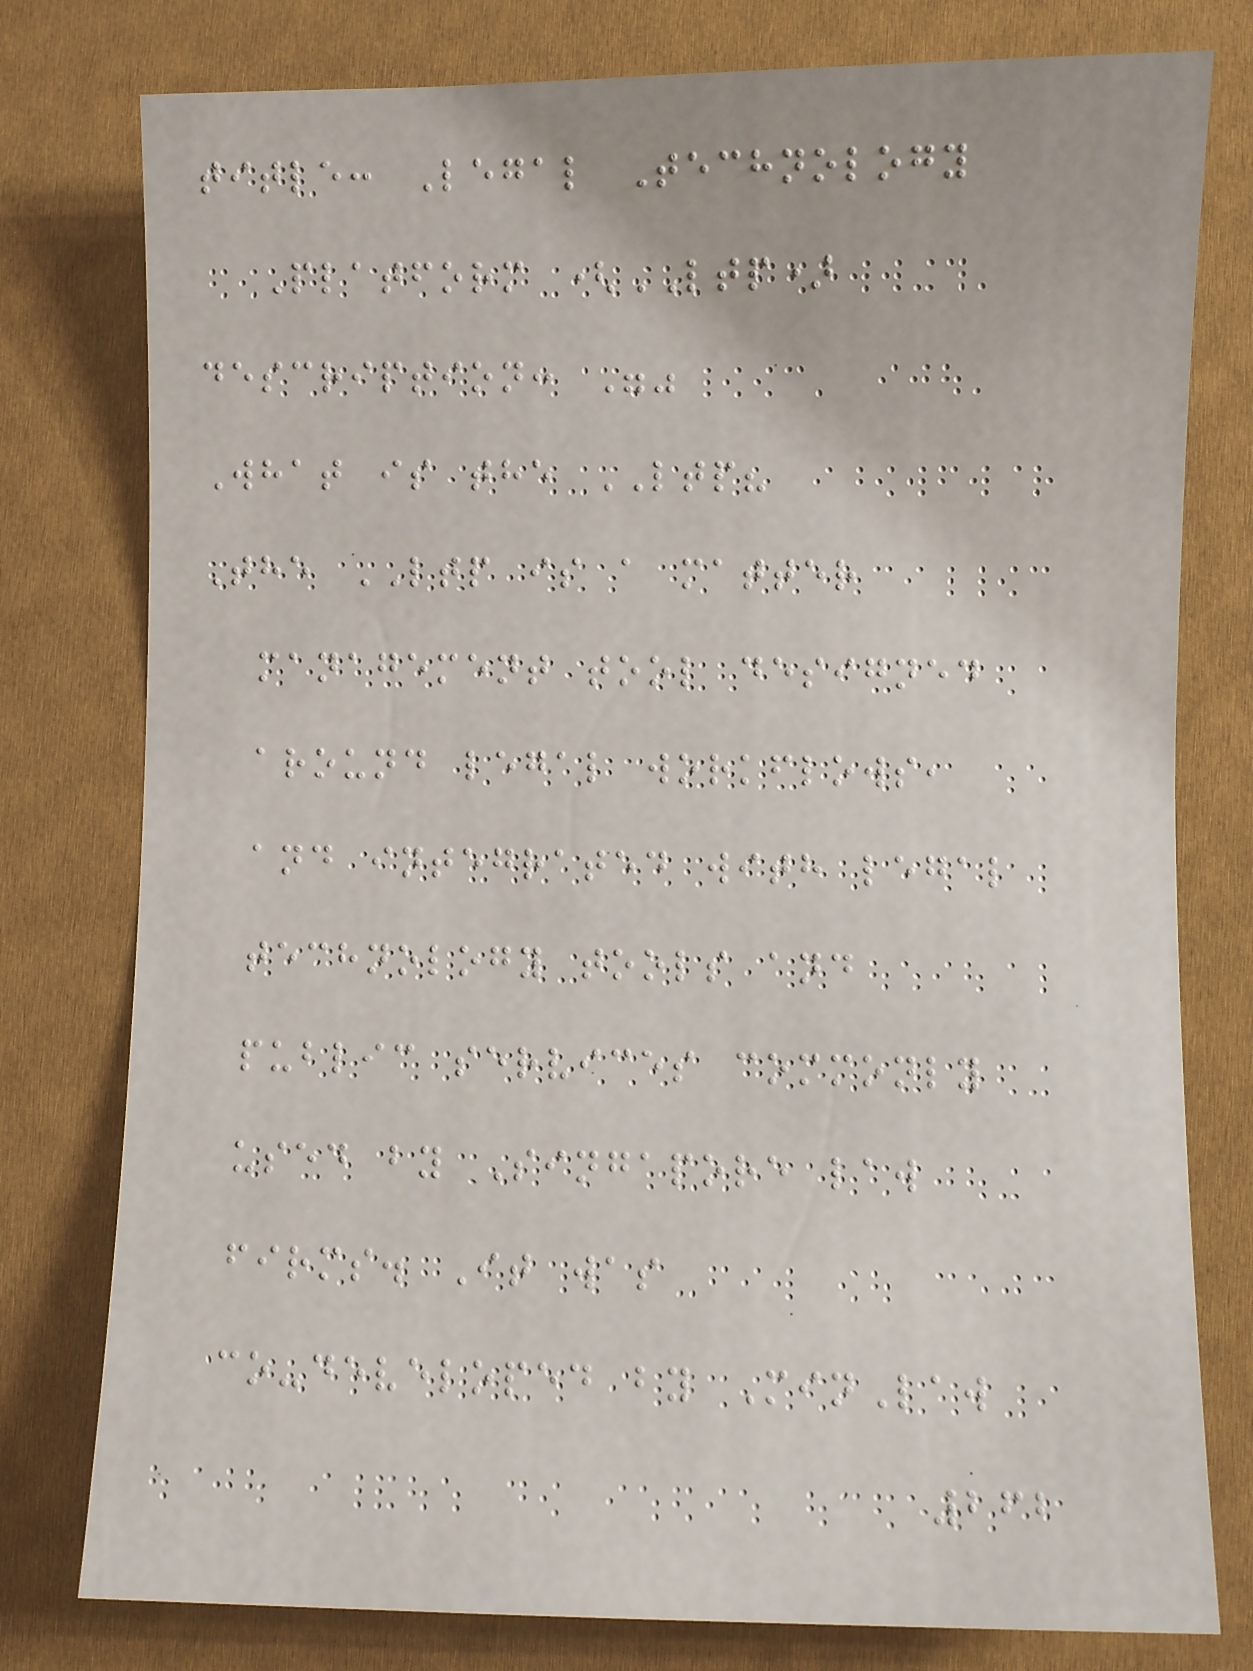title: Legal Technology
Platform (LTP)
description: ""
What is the LTP?
The LTP is a matter
management tool designed
around legal workflows,
and integrated with legal
technology tools and
public services commonly
used by Singapore law
firms. It was
co-developed by MinLaw
262
